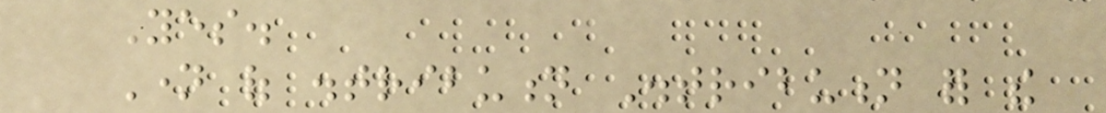Yes.
Name of distribution Distribution for the
